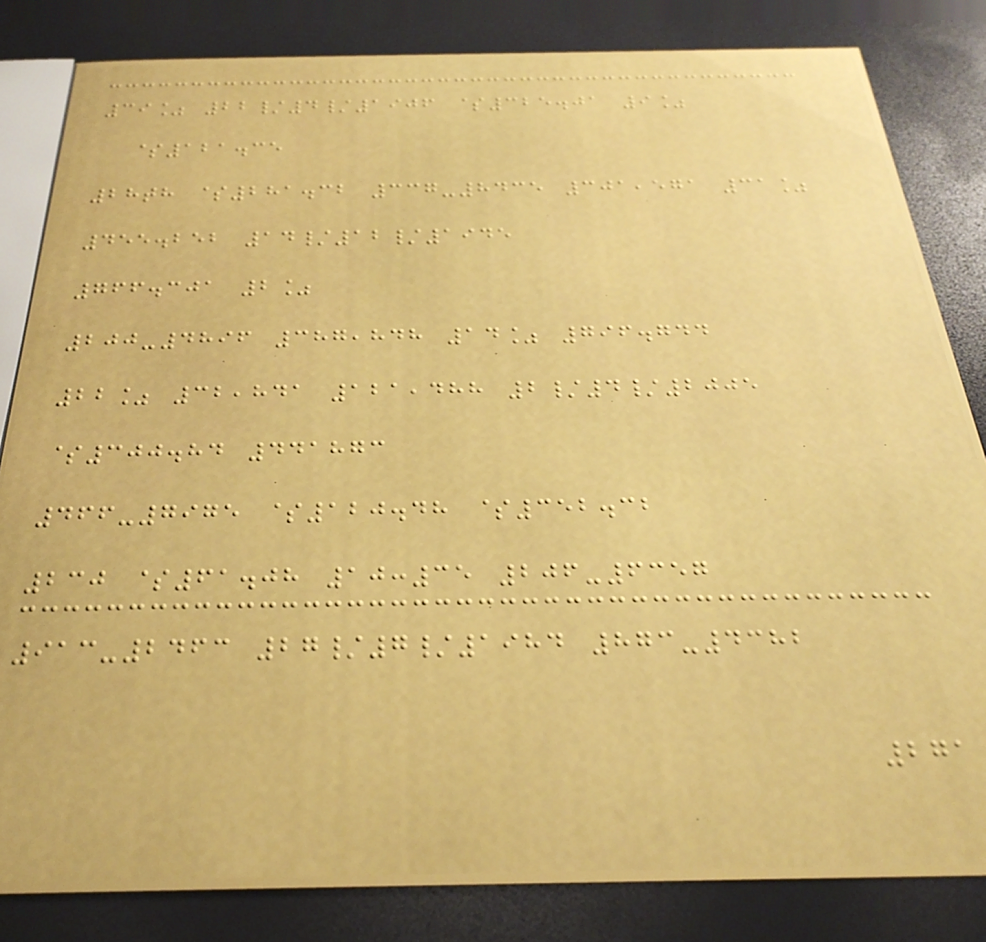39% 22/4/1906 $325.01 9%
$121.35
28th $281.32 337-8435 301,571 31%
455.252 14/12/1945
766.301 2%
200-4896 387,848 14% 796.744
22% 32,841 121,488 2/4/2005
$300.84 441873
466-7975 $120.48 $352.32
230 $61.08 10:35 206-6357
913-2463 27/7/1984 873-4382
271
